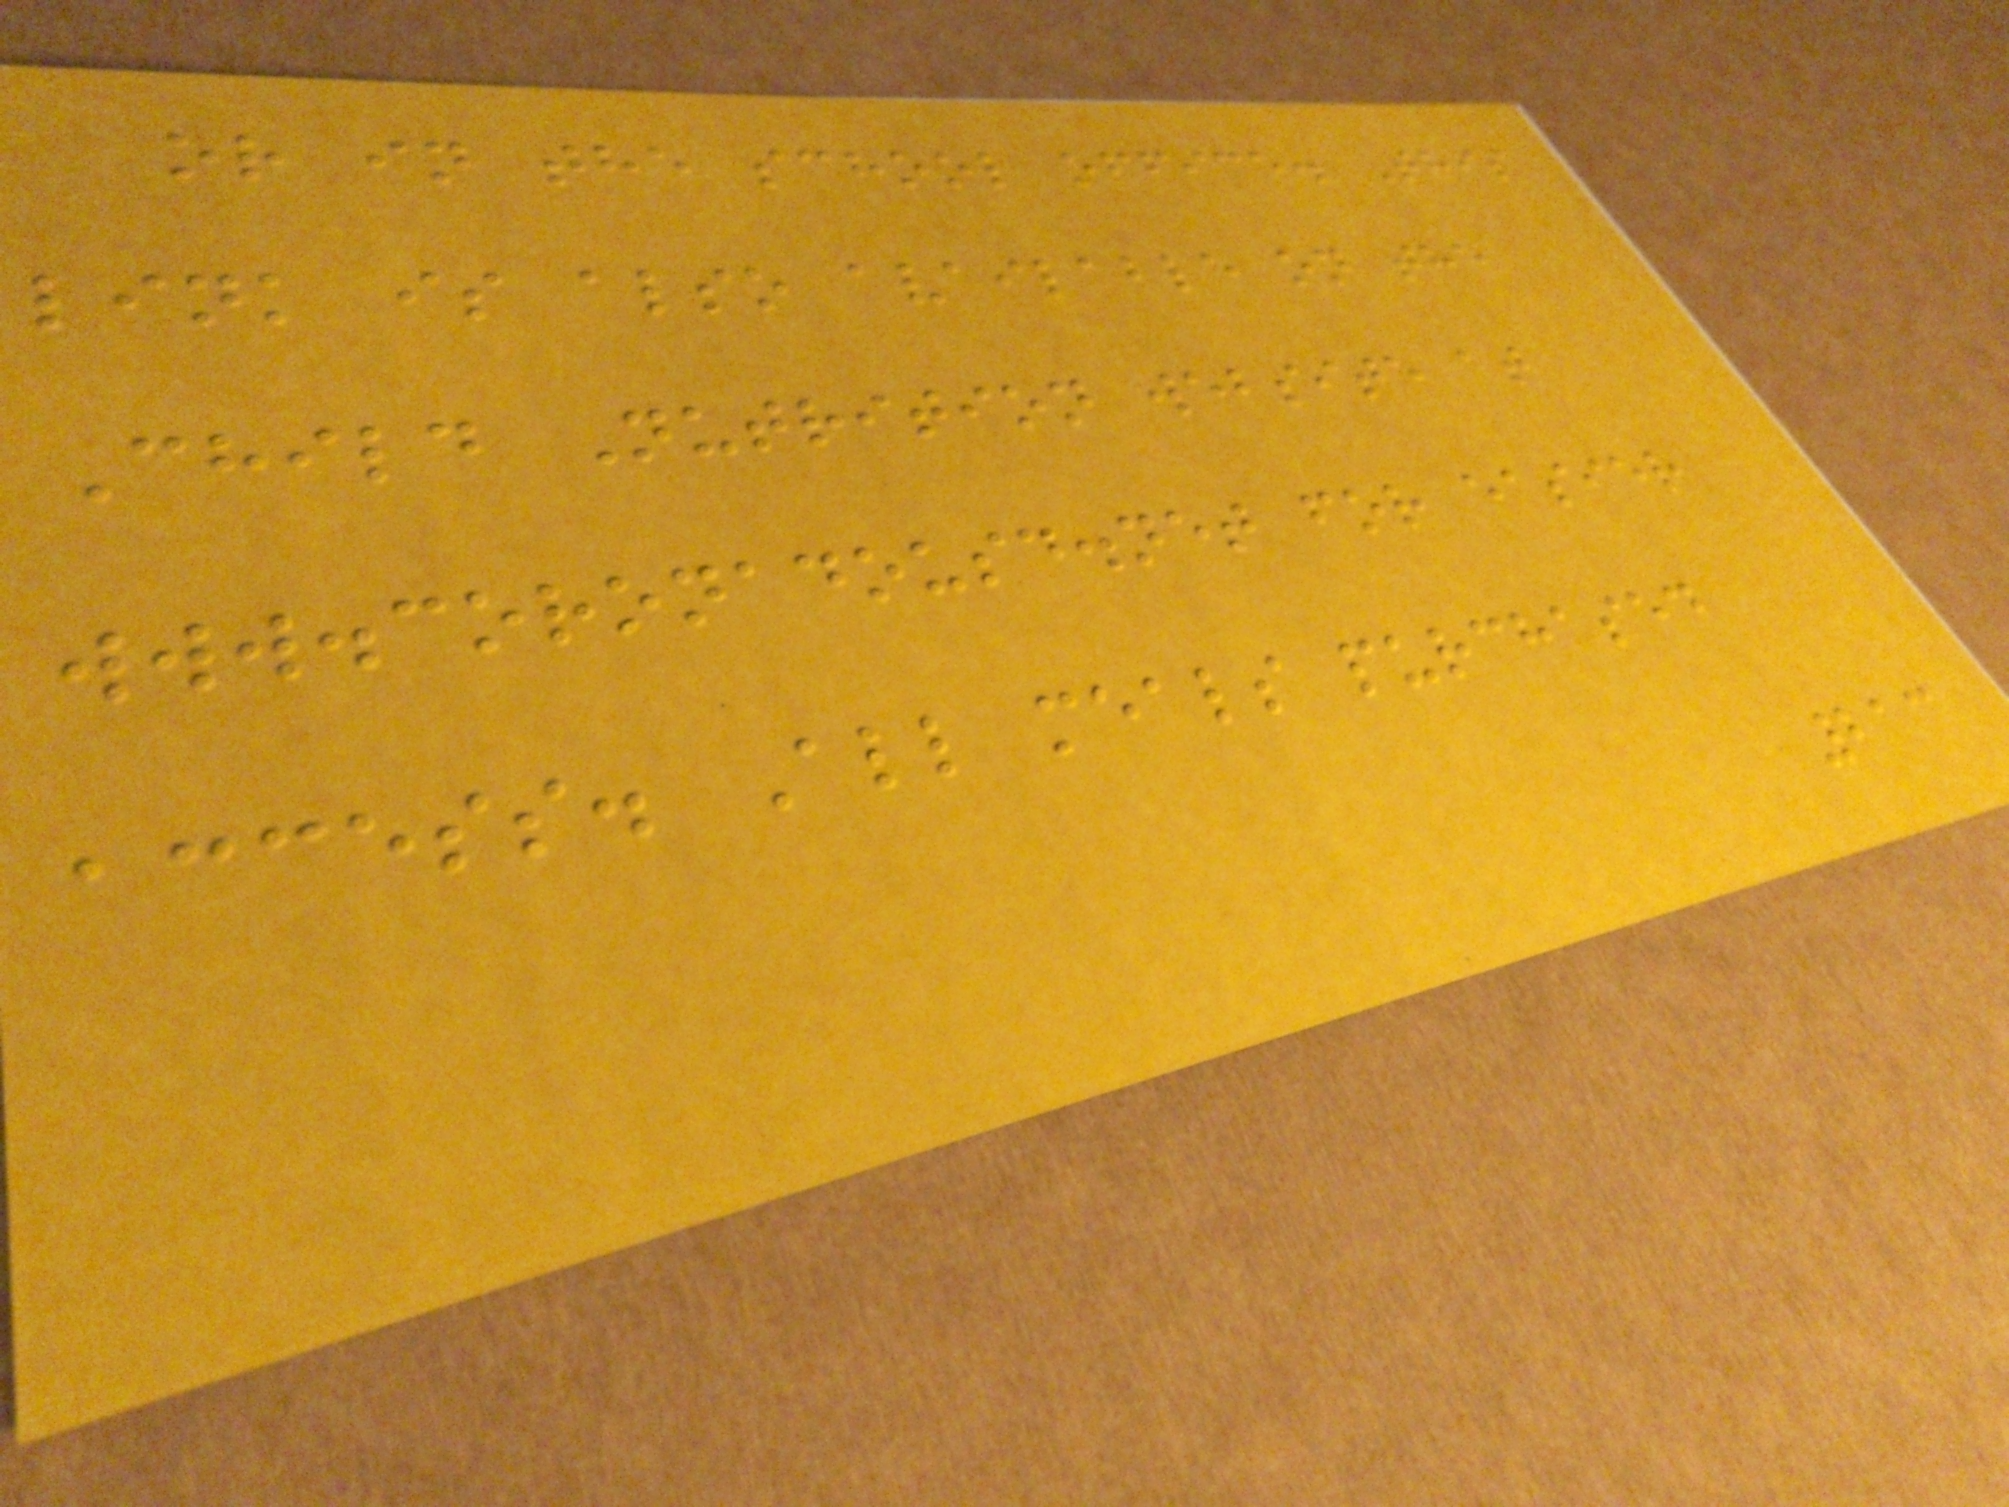or in the school office. This
link is also available on the
Child Nutrition website at
www.coronadousd.net for easier
access. All meals purchased
213
